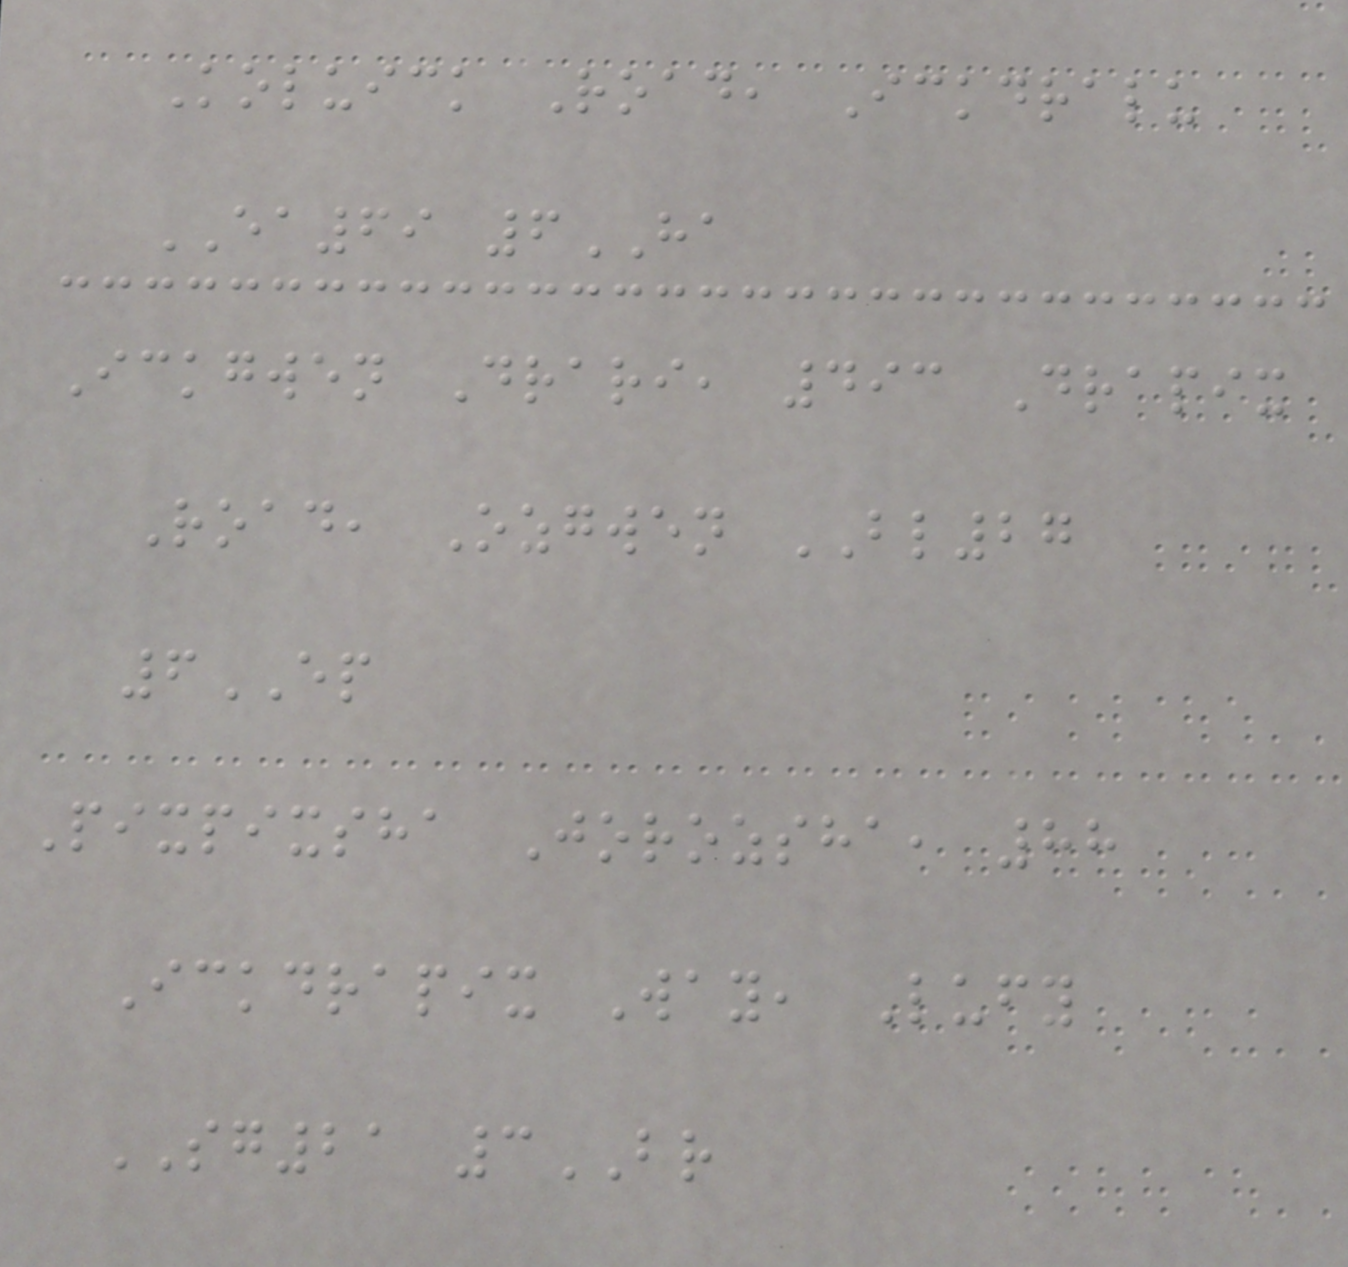Koluick Road, Ickdralu
EA69 6HA
Ickgwen Drari, 493 Drapix
Road, Ozgwen BL27
6EP
Pixpixsha Jorozsha, 88
Ickdrapix Way, Lufy
SG21 3BR
